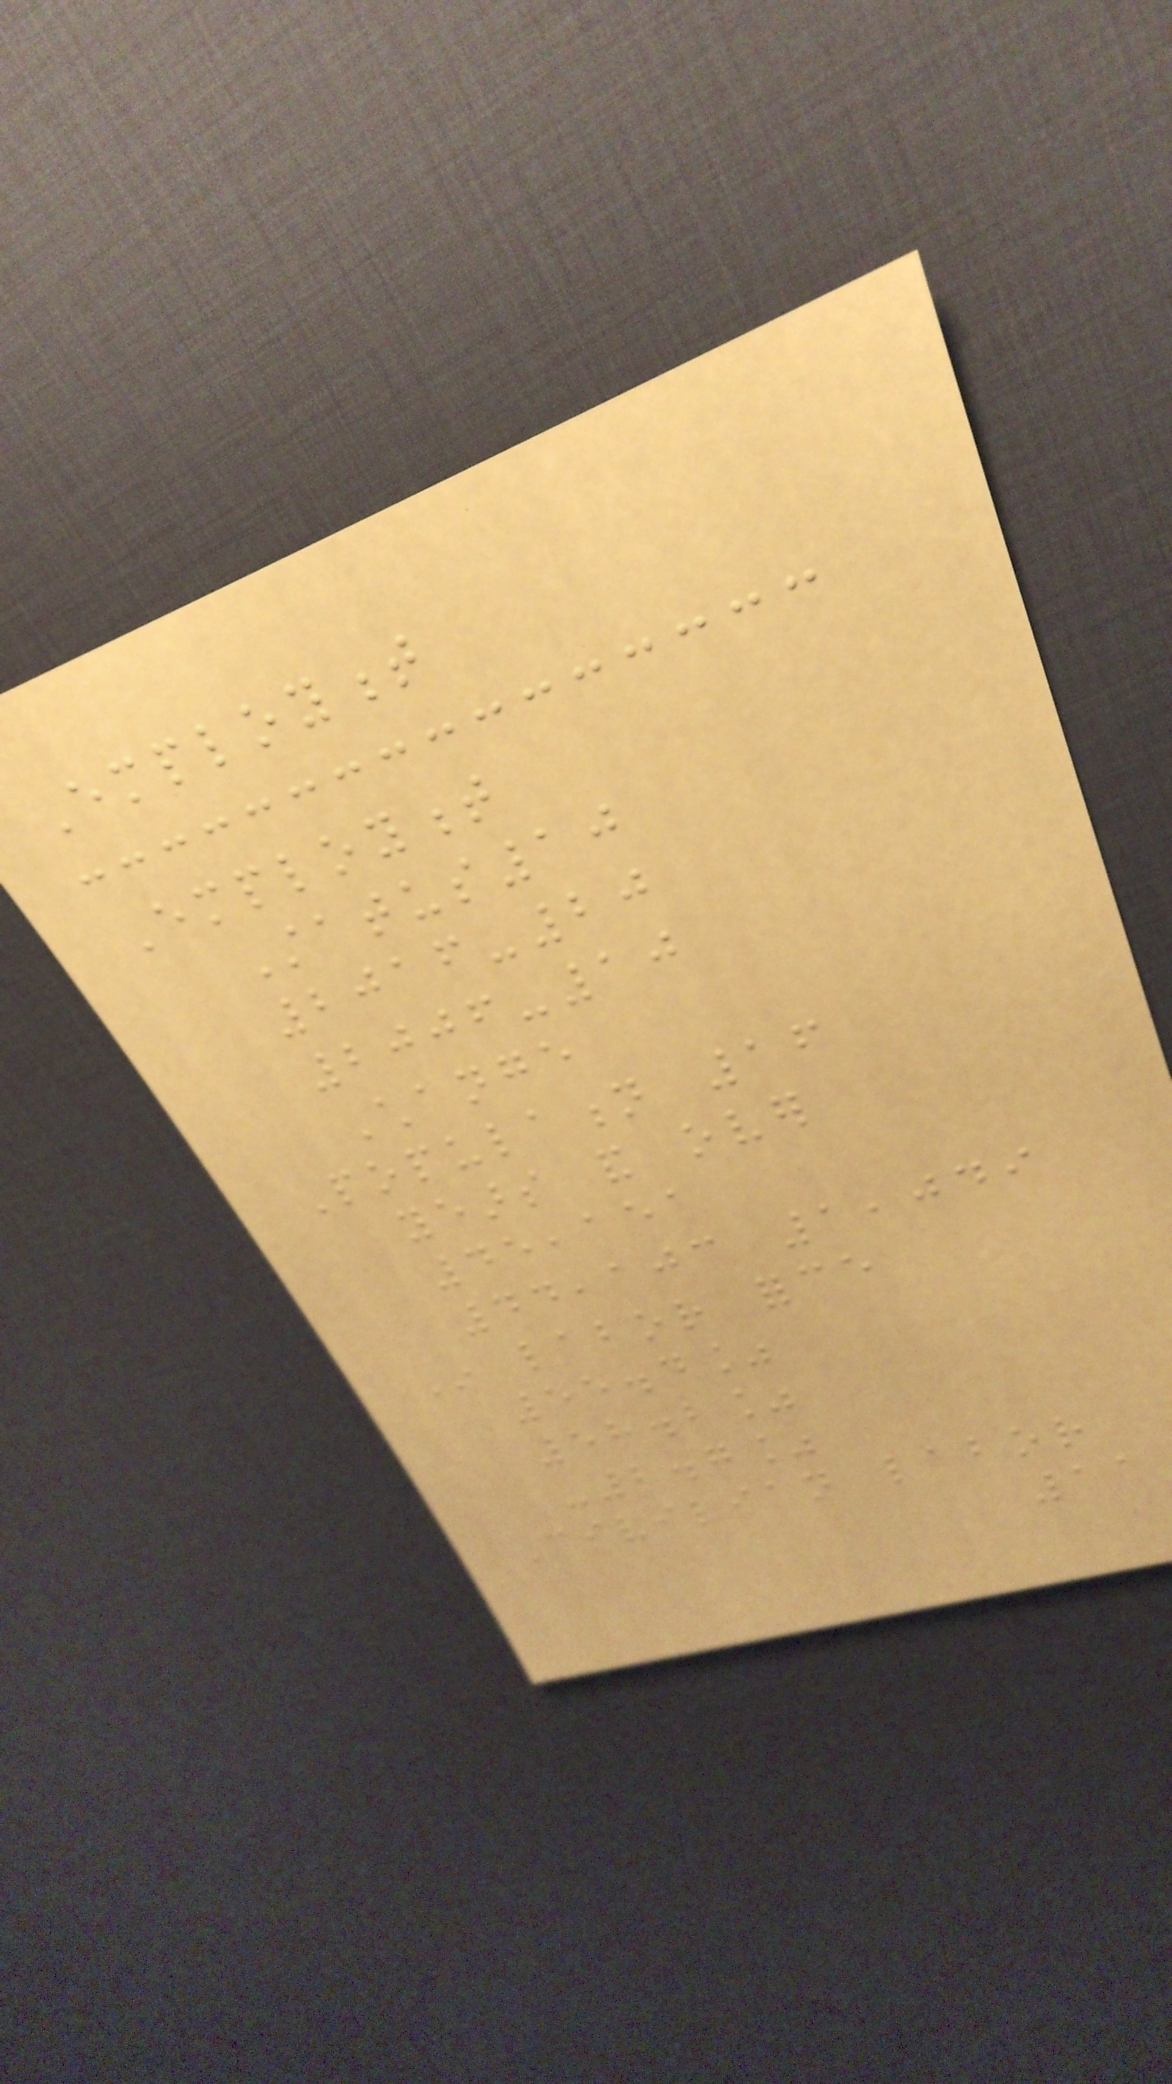Employment
Employment
Status10
2016-20
2006-10
Change
Population 16
years and over
45,151
44,103 1,049
In labor force
55.4%
58.2%
-2.7%
Civilian labor
11
